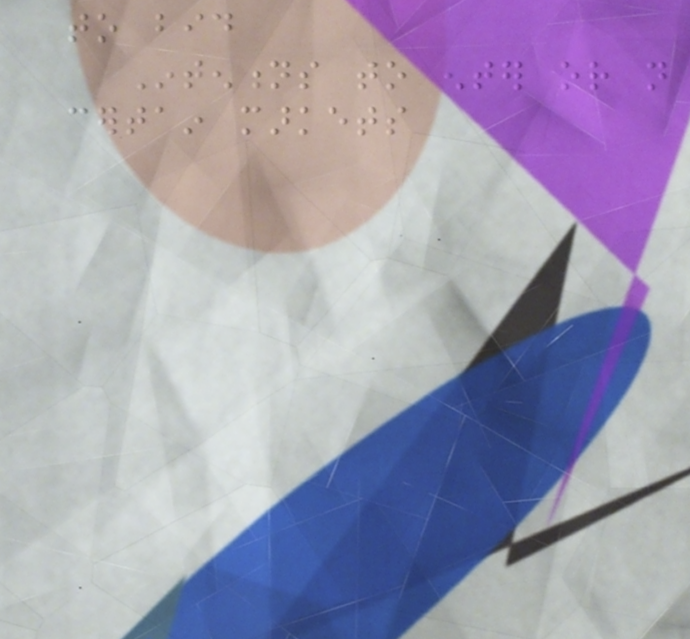to bid
Intentions to enter or not
certain markets
